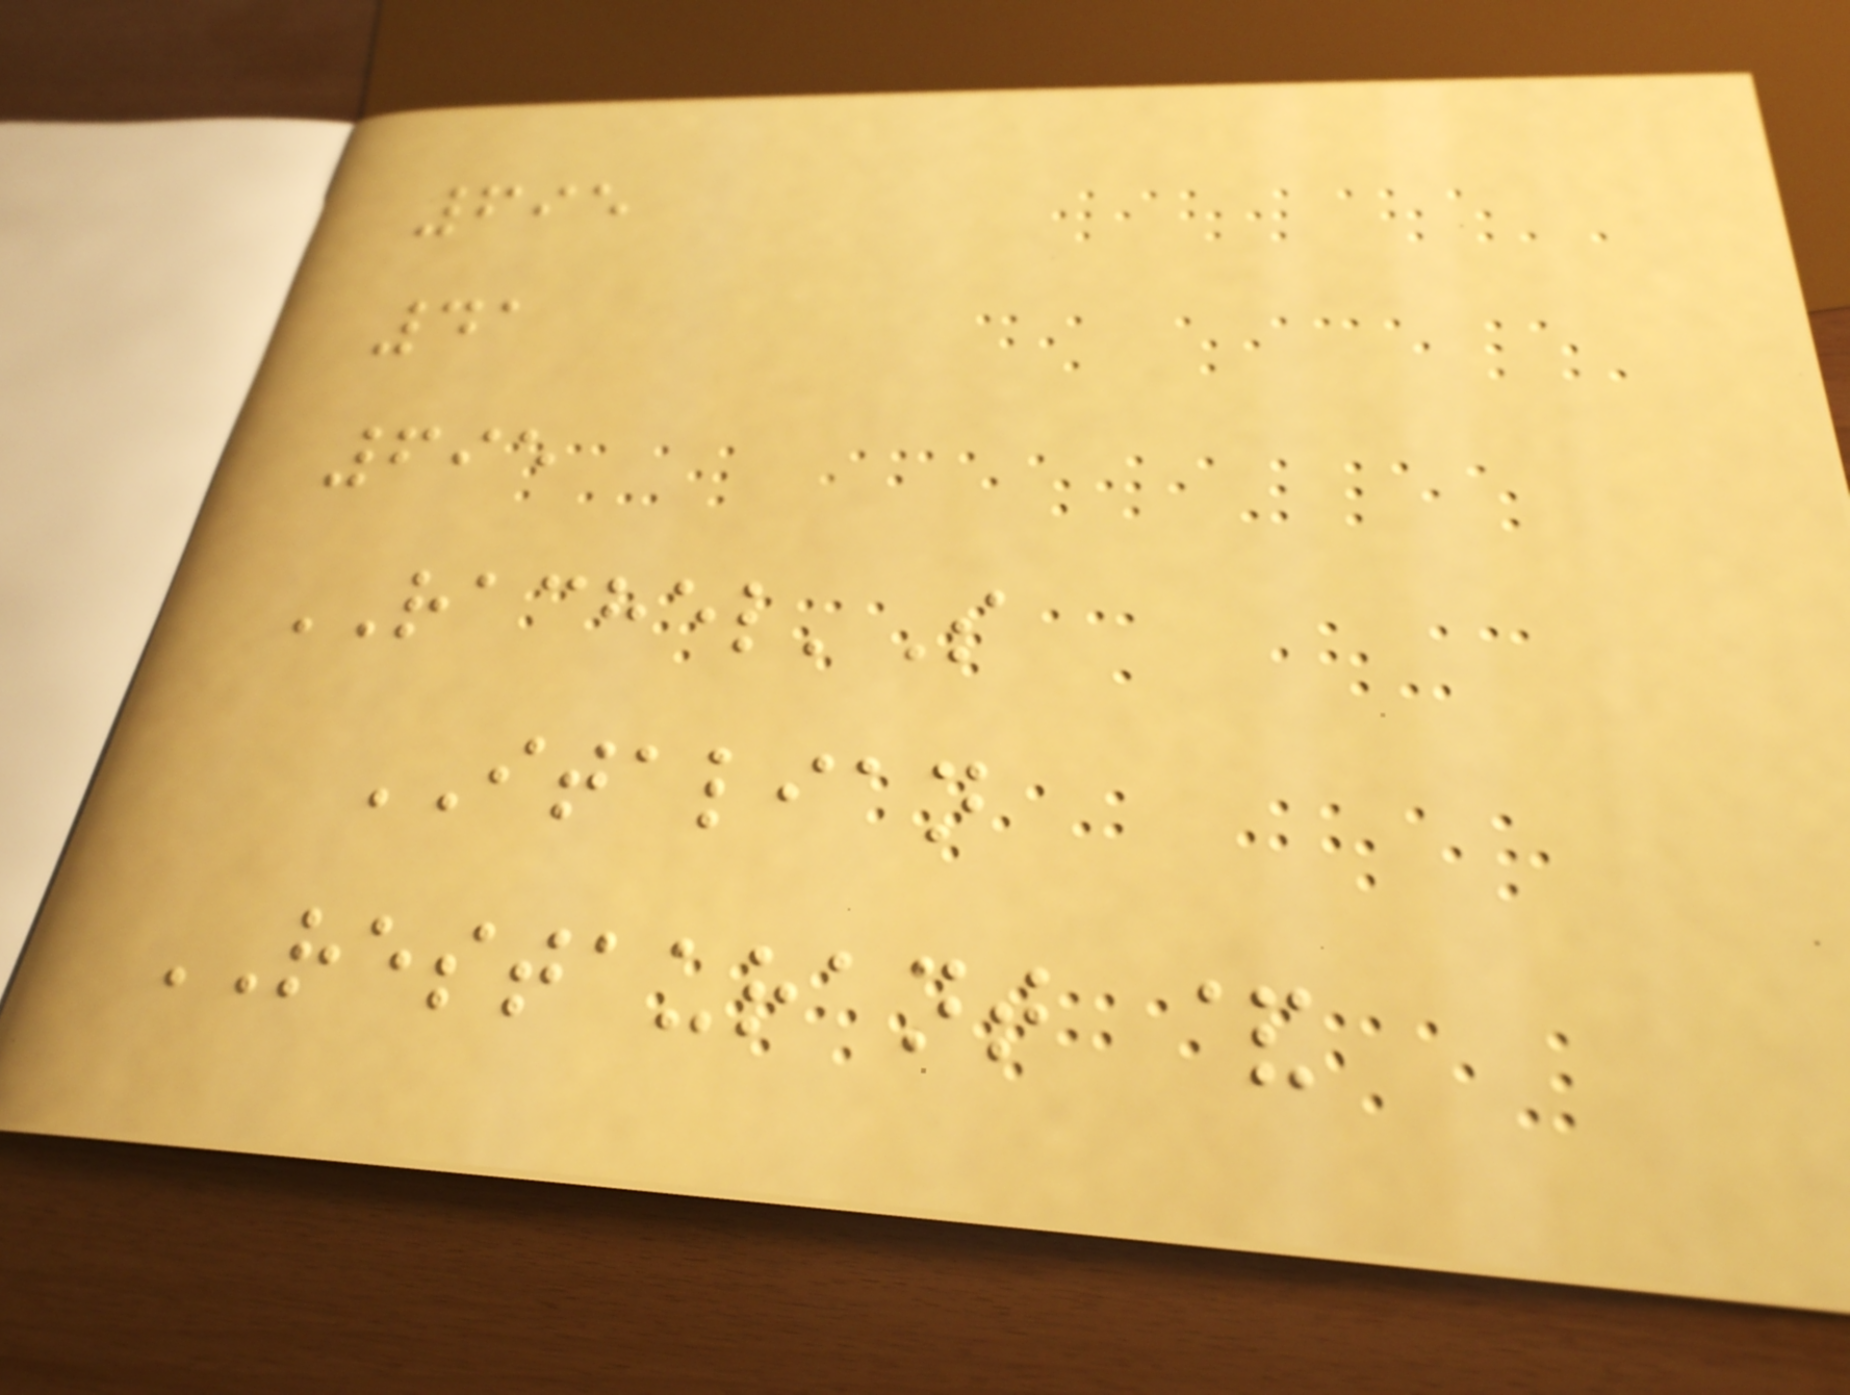695
41
695
RACHEL'S
ITALIAN
RESTAURANT &
